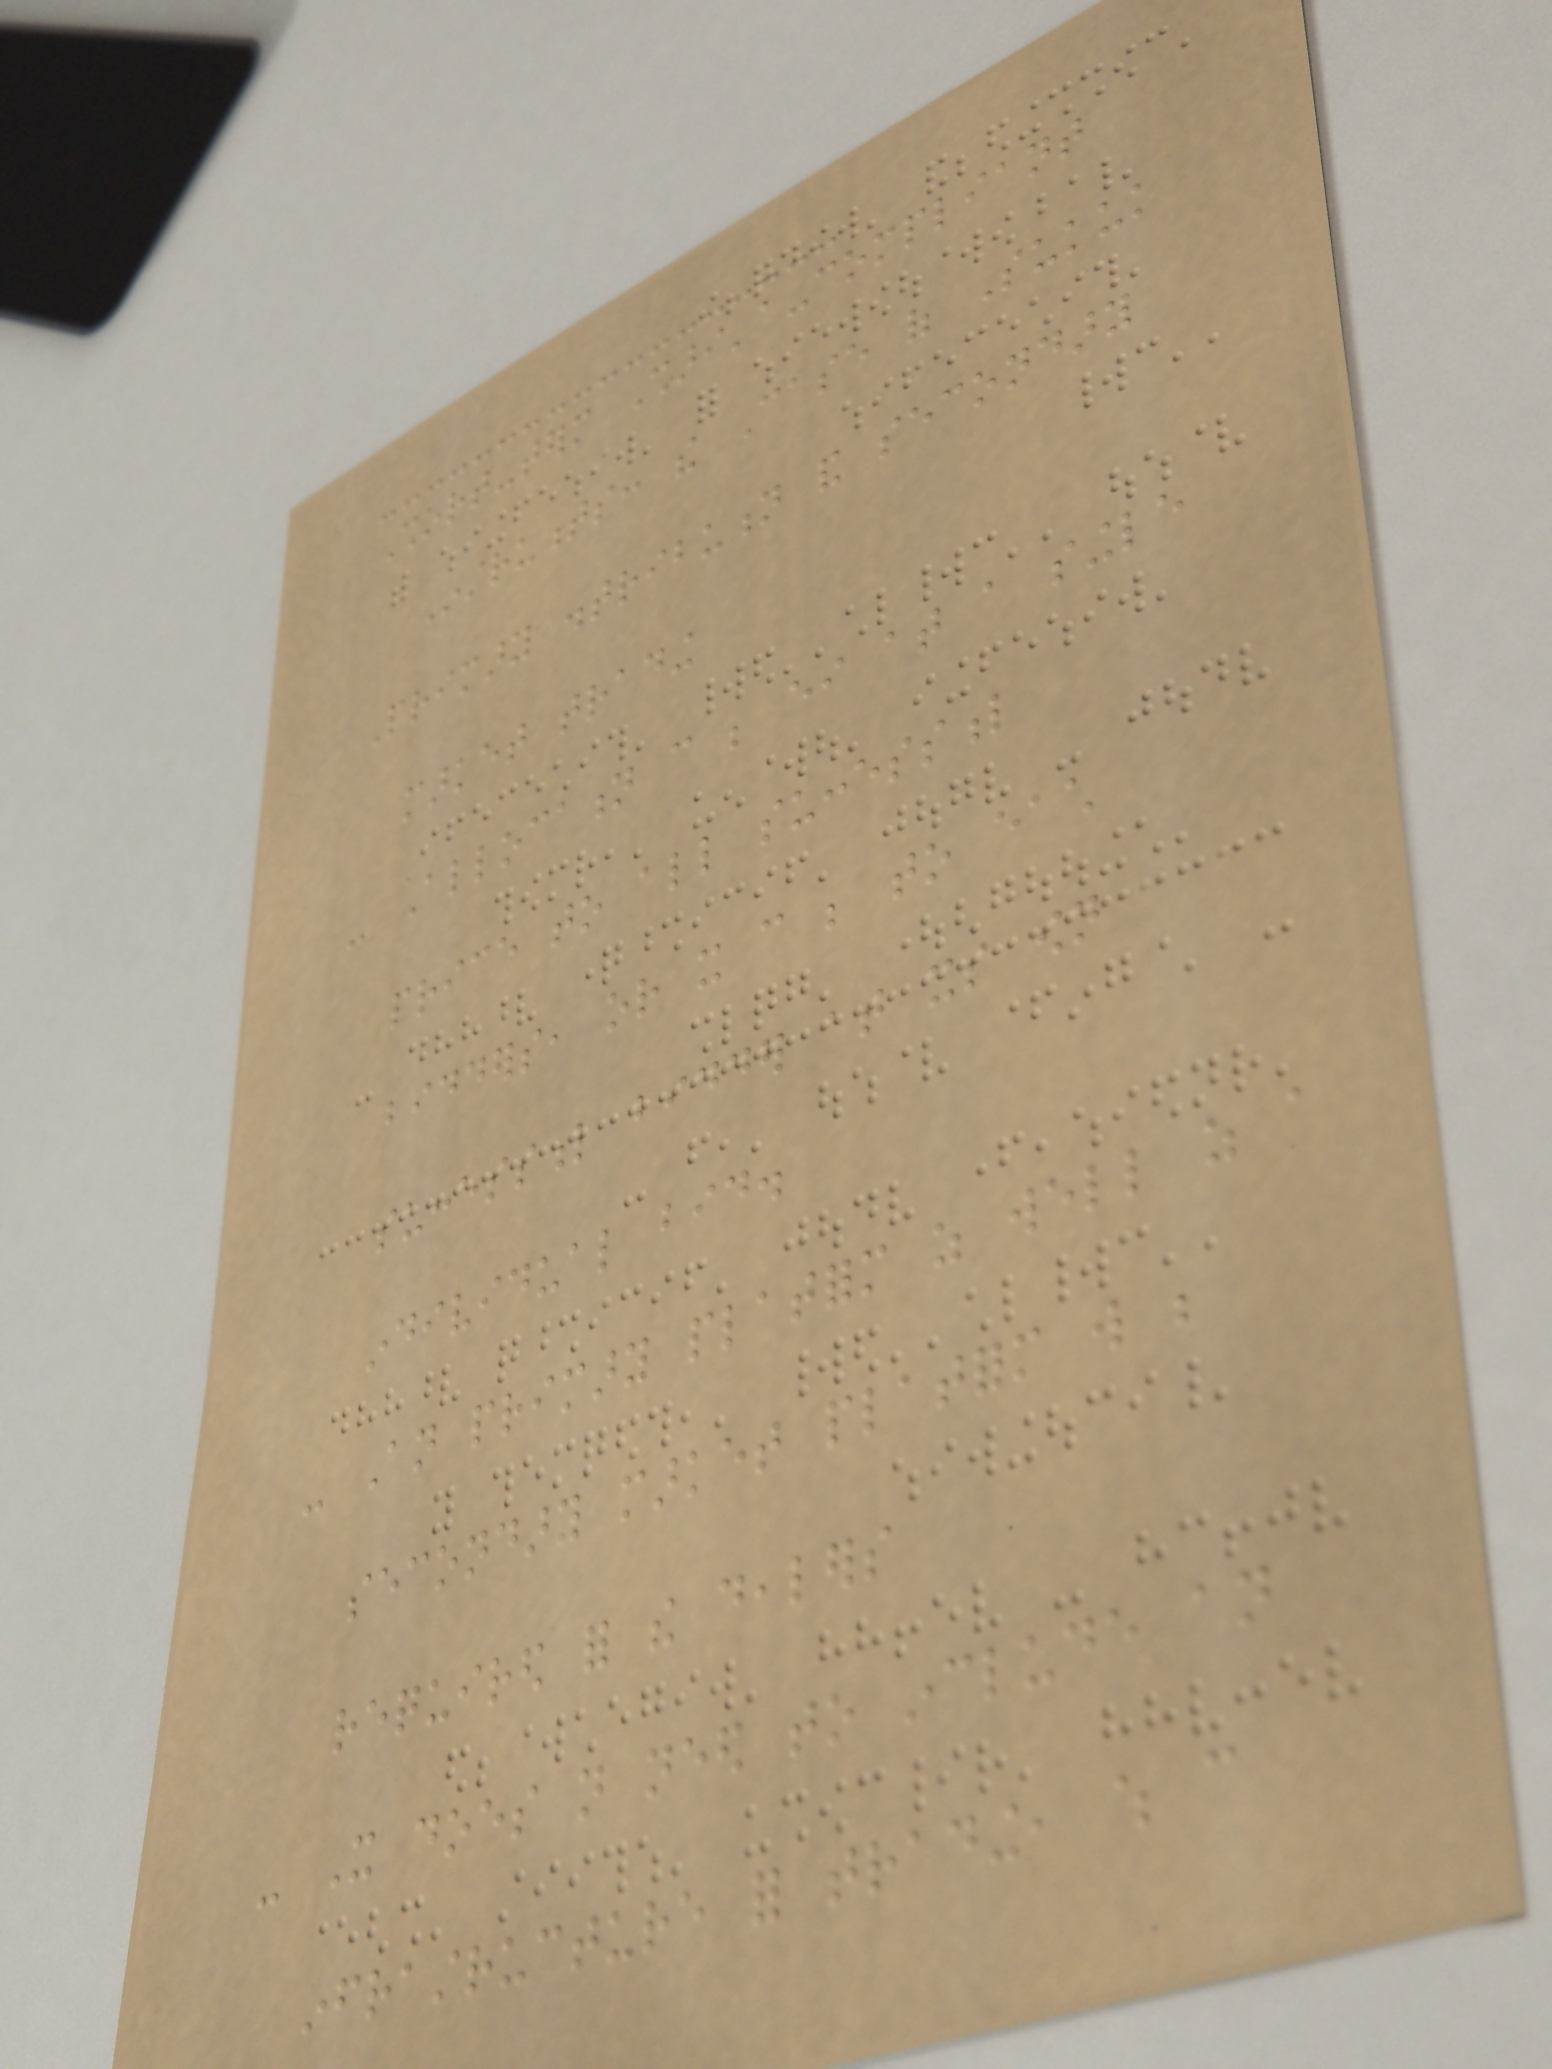Short-term Shari'a-compliant
Instruments: the Case of Sukuk
Primary distribution and secondary
market trading
- Allocation can be either at a single
price to all successful
bidders, or it can be to each
successful bidder at its own
individual bid.
- An primary platform as well as a
secondary market platform will be
required for the dealers
- It does not need to include an
infrastructure for trading, which can
